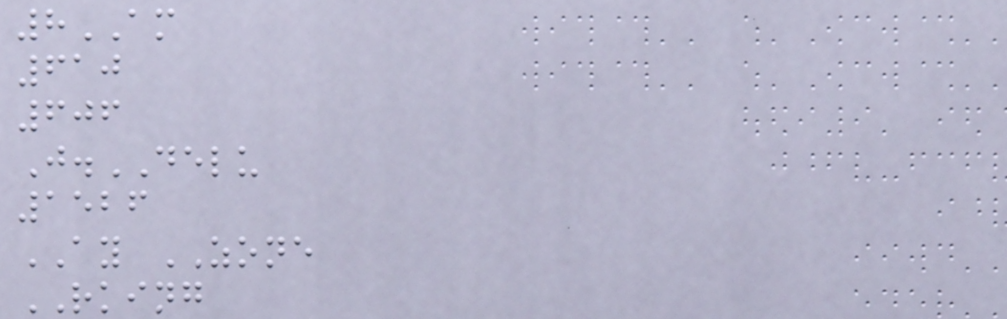8AM
610
606
J.DELU
1526
AY ZONE
RKING
